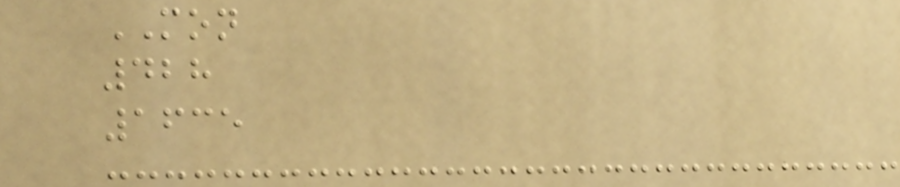MON
428
1635
